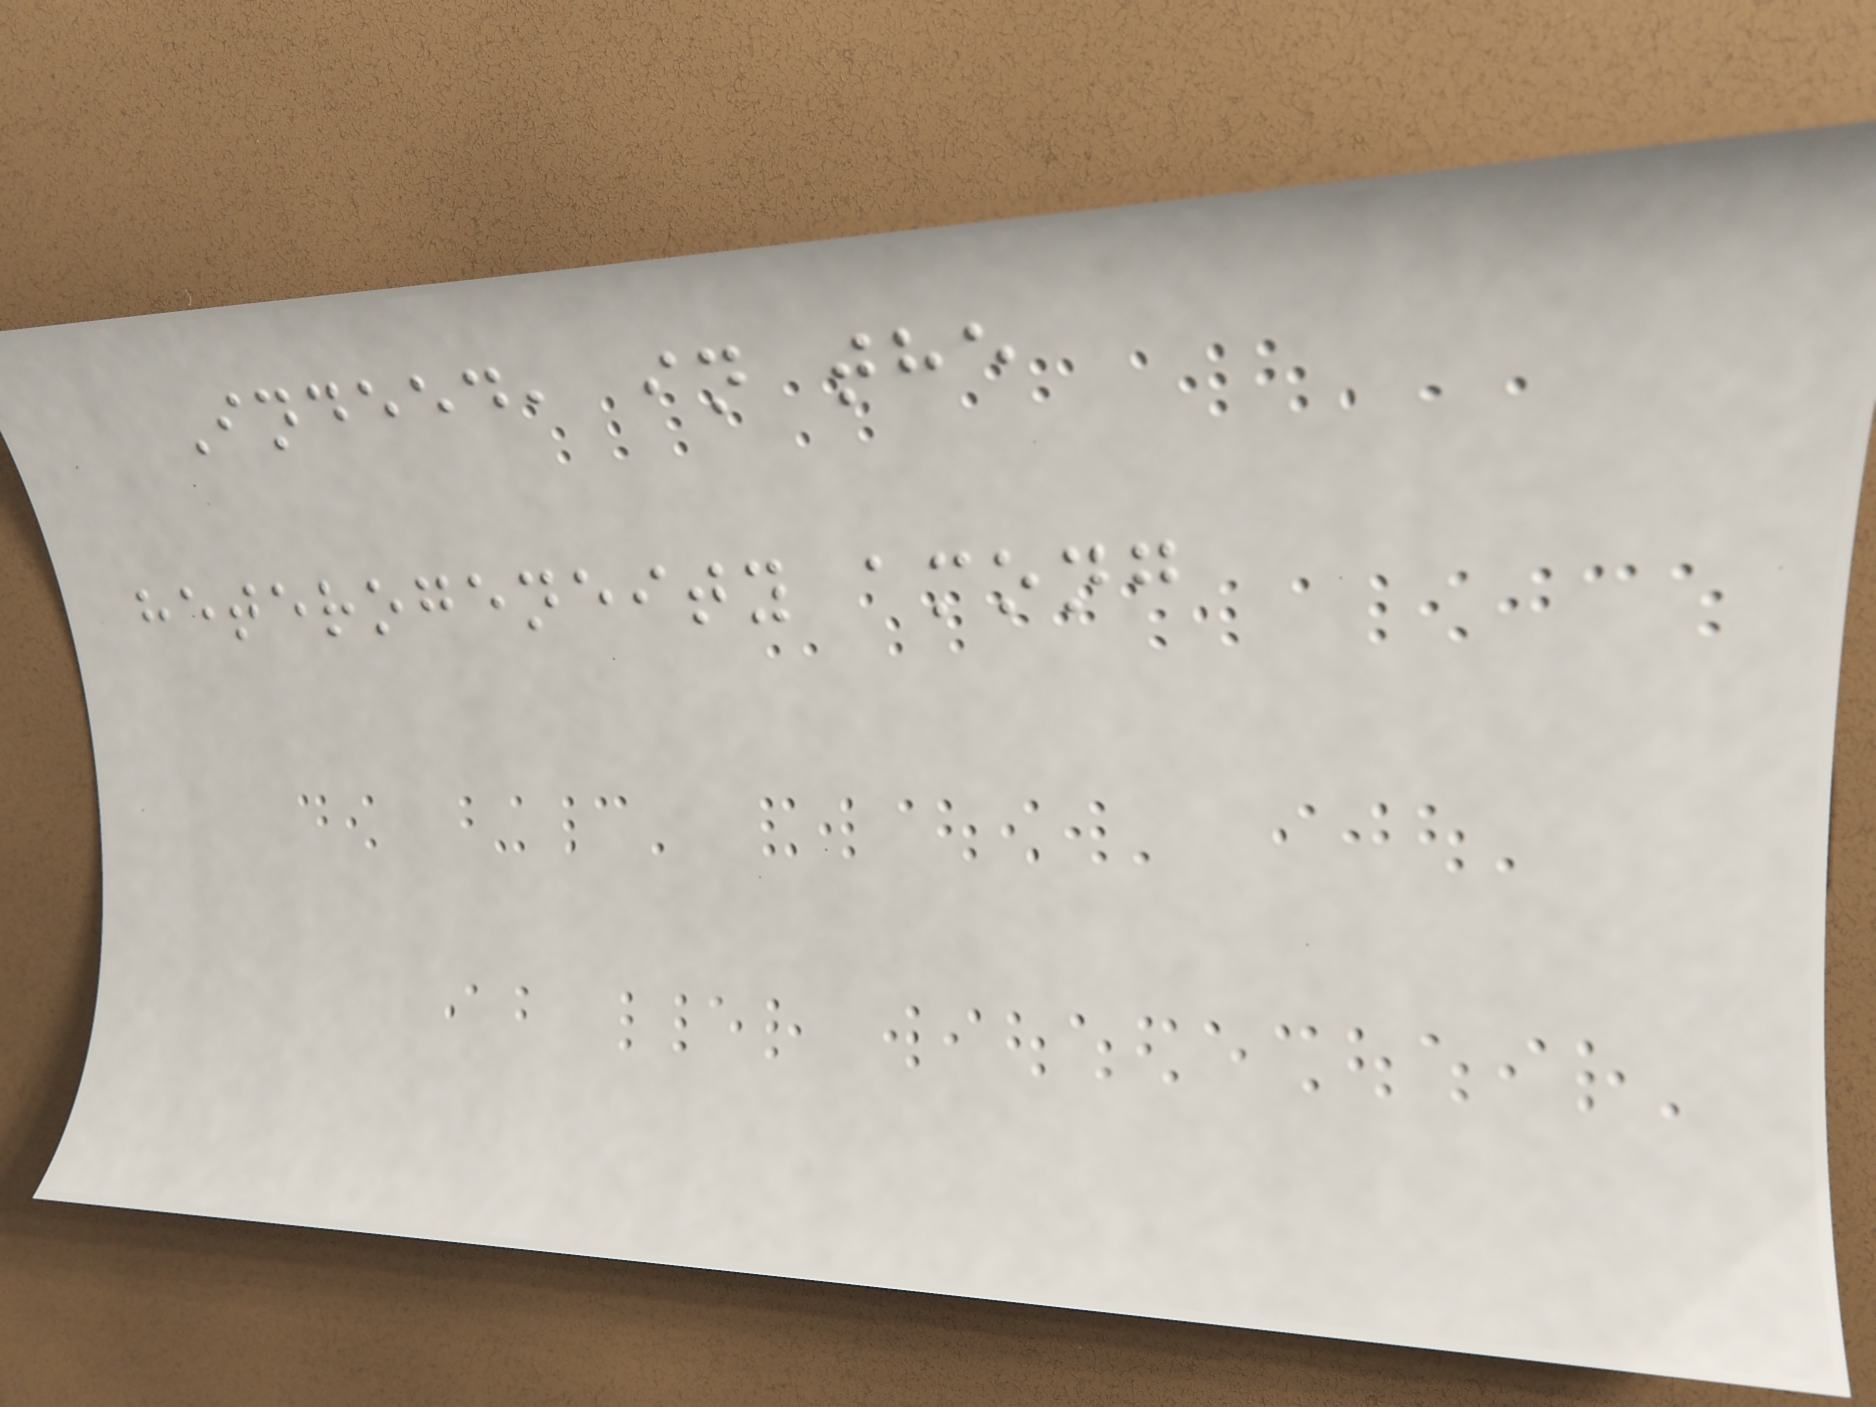Indeed, in the
heterogeneity among
